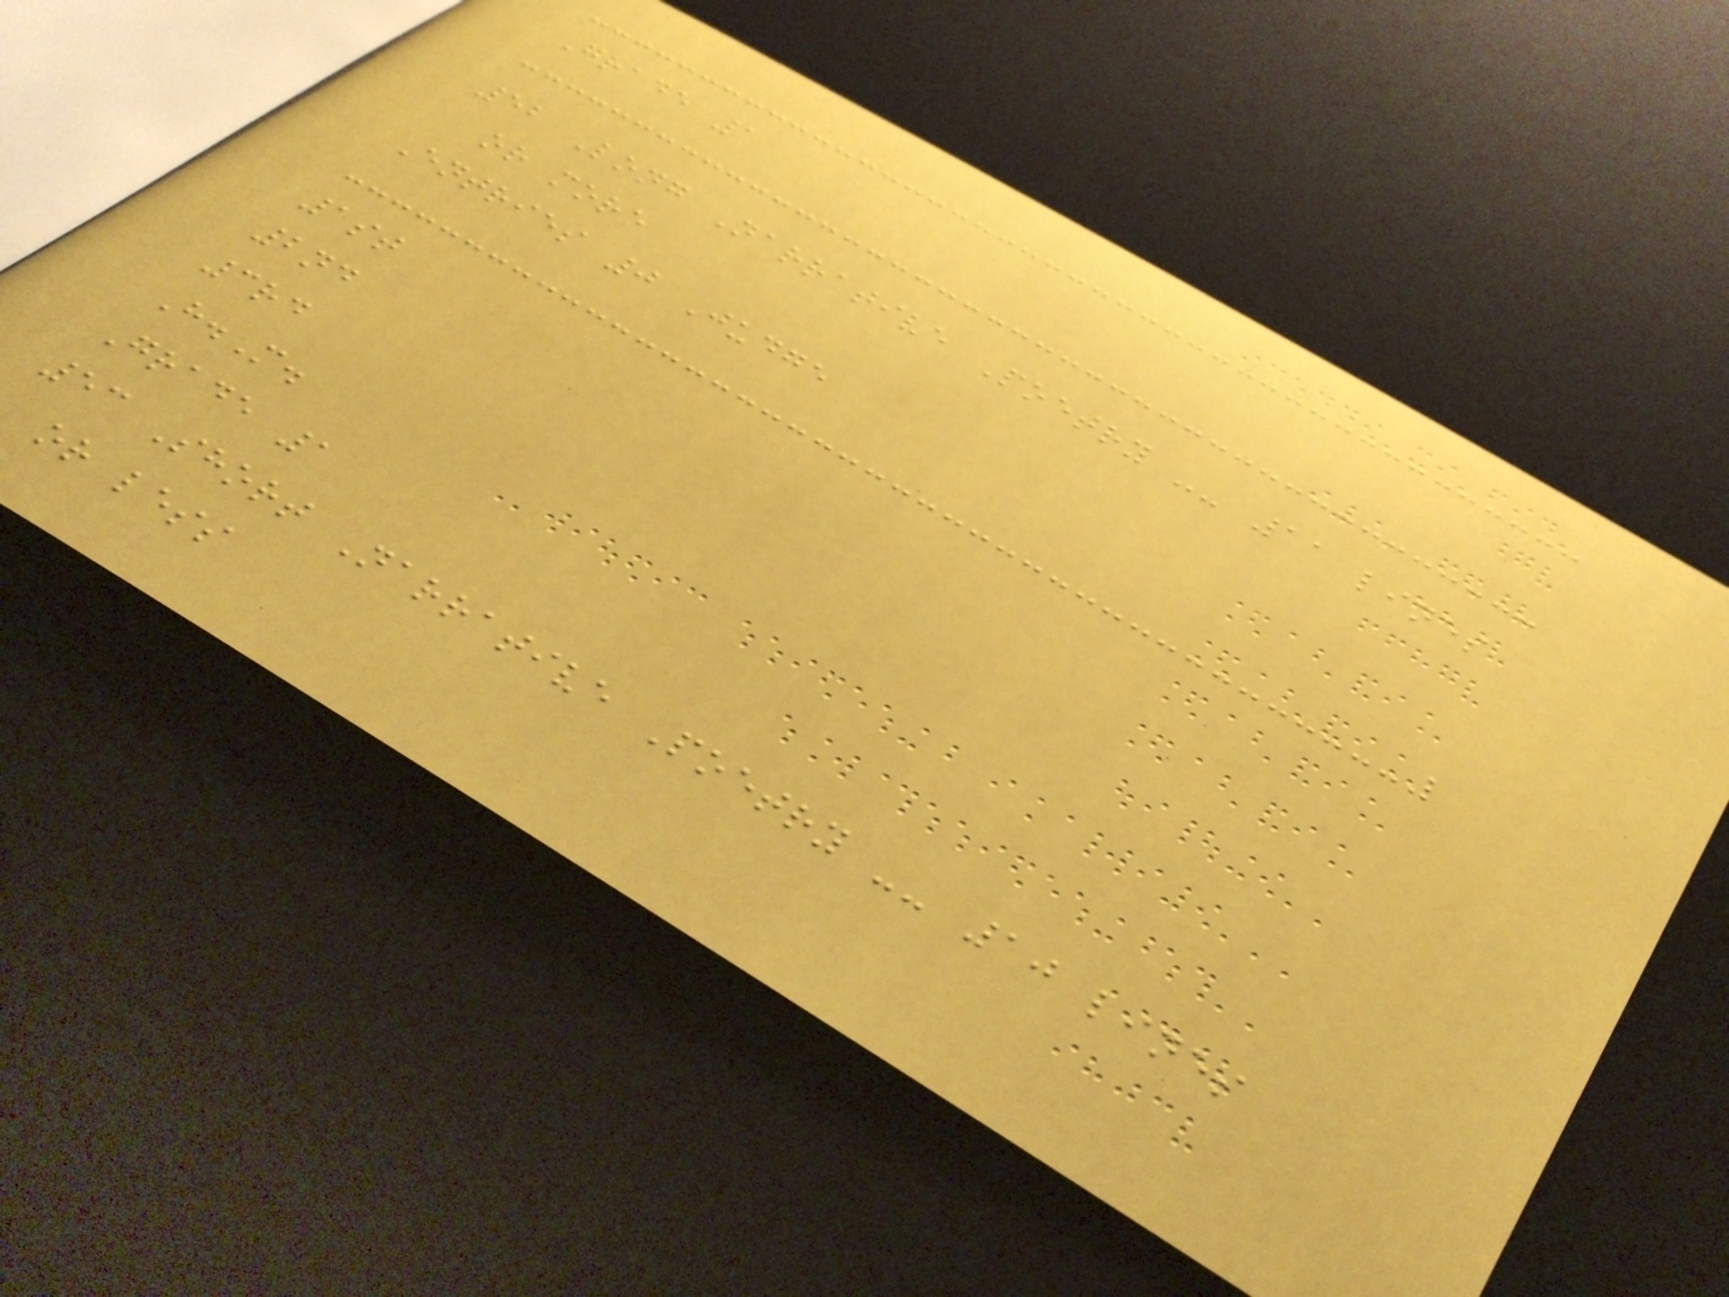Grade 1
52 Long Narrative Poetry -- 11 lines
or more
Entries 0 Judge
1st
2nd
3rd
H.M.
Grade 1
53 Short Narrative Poetry -- 10 lines
or less
